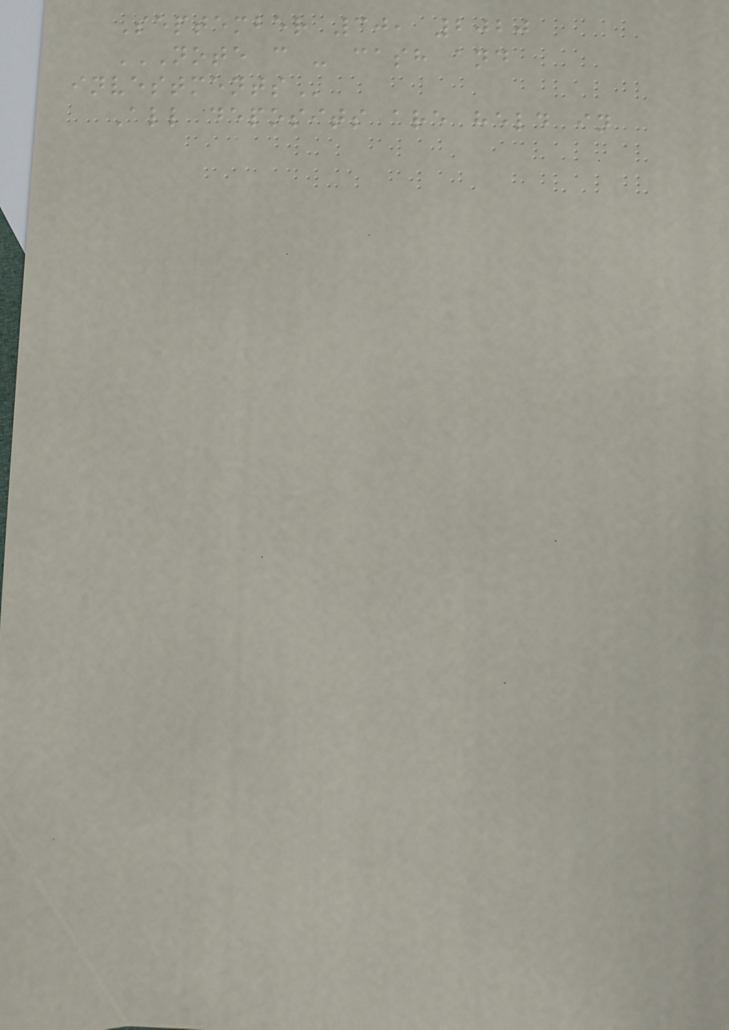September 30, 2020
NOTE C - CASH AND
INVESTMENTS
All deposits are held in
